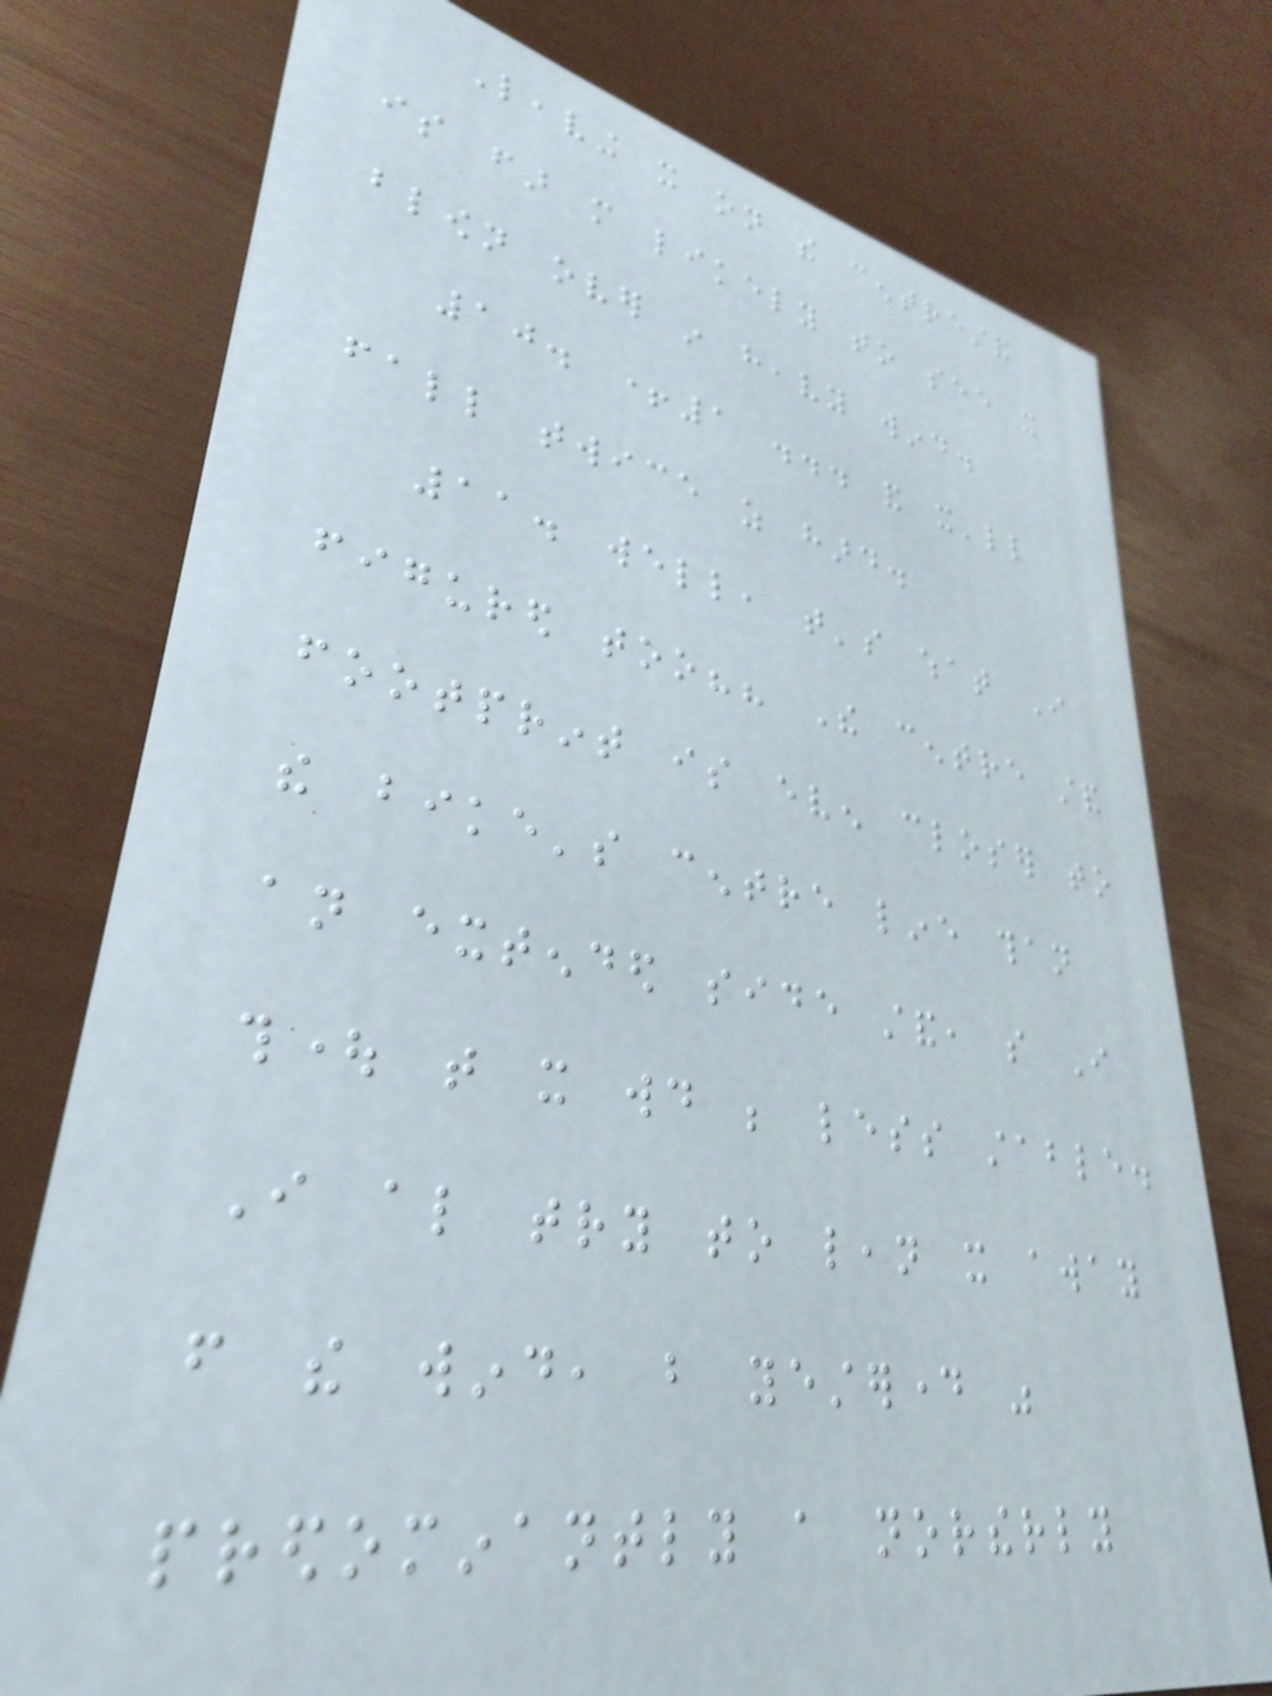Leaving it on the centrestand
is far more likely to see it
blown over in heavy wind.
10. +1 ... and it'll
fall twice as hard.
11. well, that's what I
figured too?? The centre stand
footprint is even closer to
the bike's centre line than
an extended side stand, so I
thought that it would be less stable.
I also try to lean it away
from the wind, but yesterday was
predominantly a northerly
